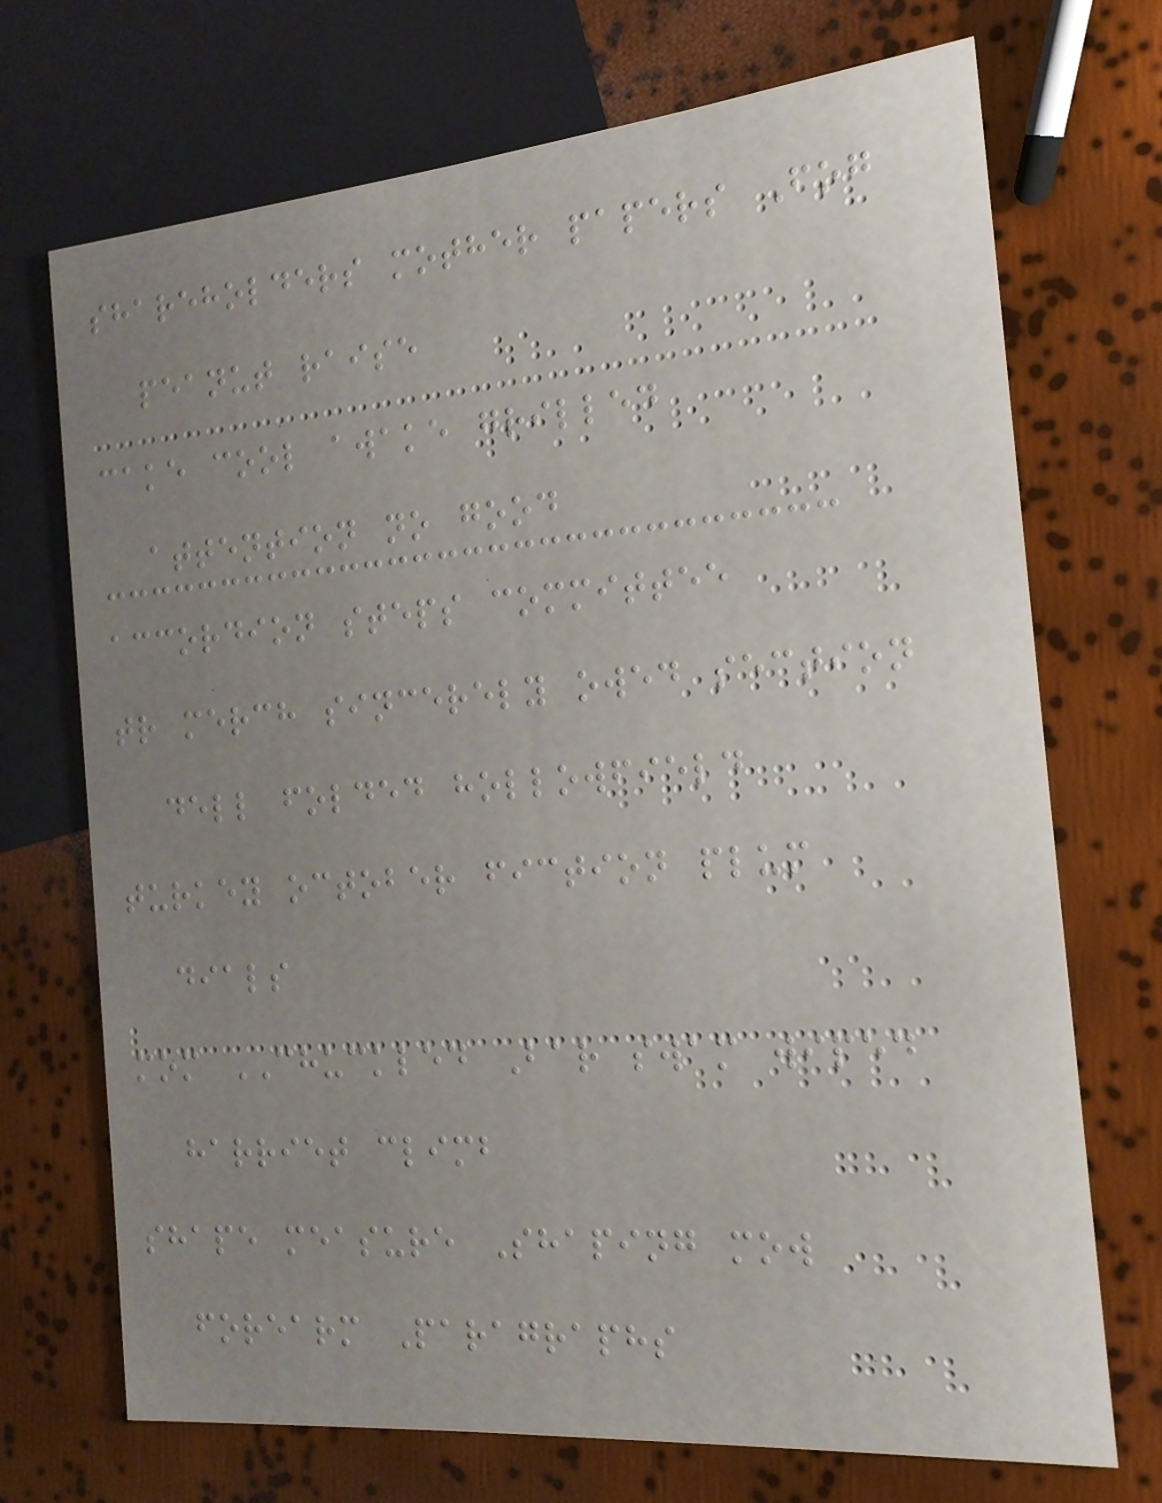shareholders mother papers Fog
peanut raise
cake cool awake grilled
attention no good
accordion steps committee
tr merch sincerely owed section
dell folded hollowfield
turkey october fiction plum
dials
mom CHUCKLED Bar swam wiped
harriet climb
shape measure Shaping mow
forearm Paragraphs
